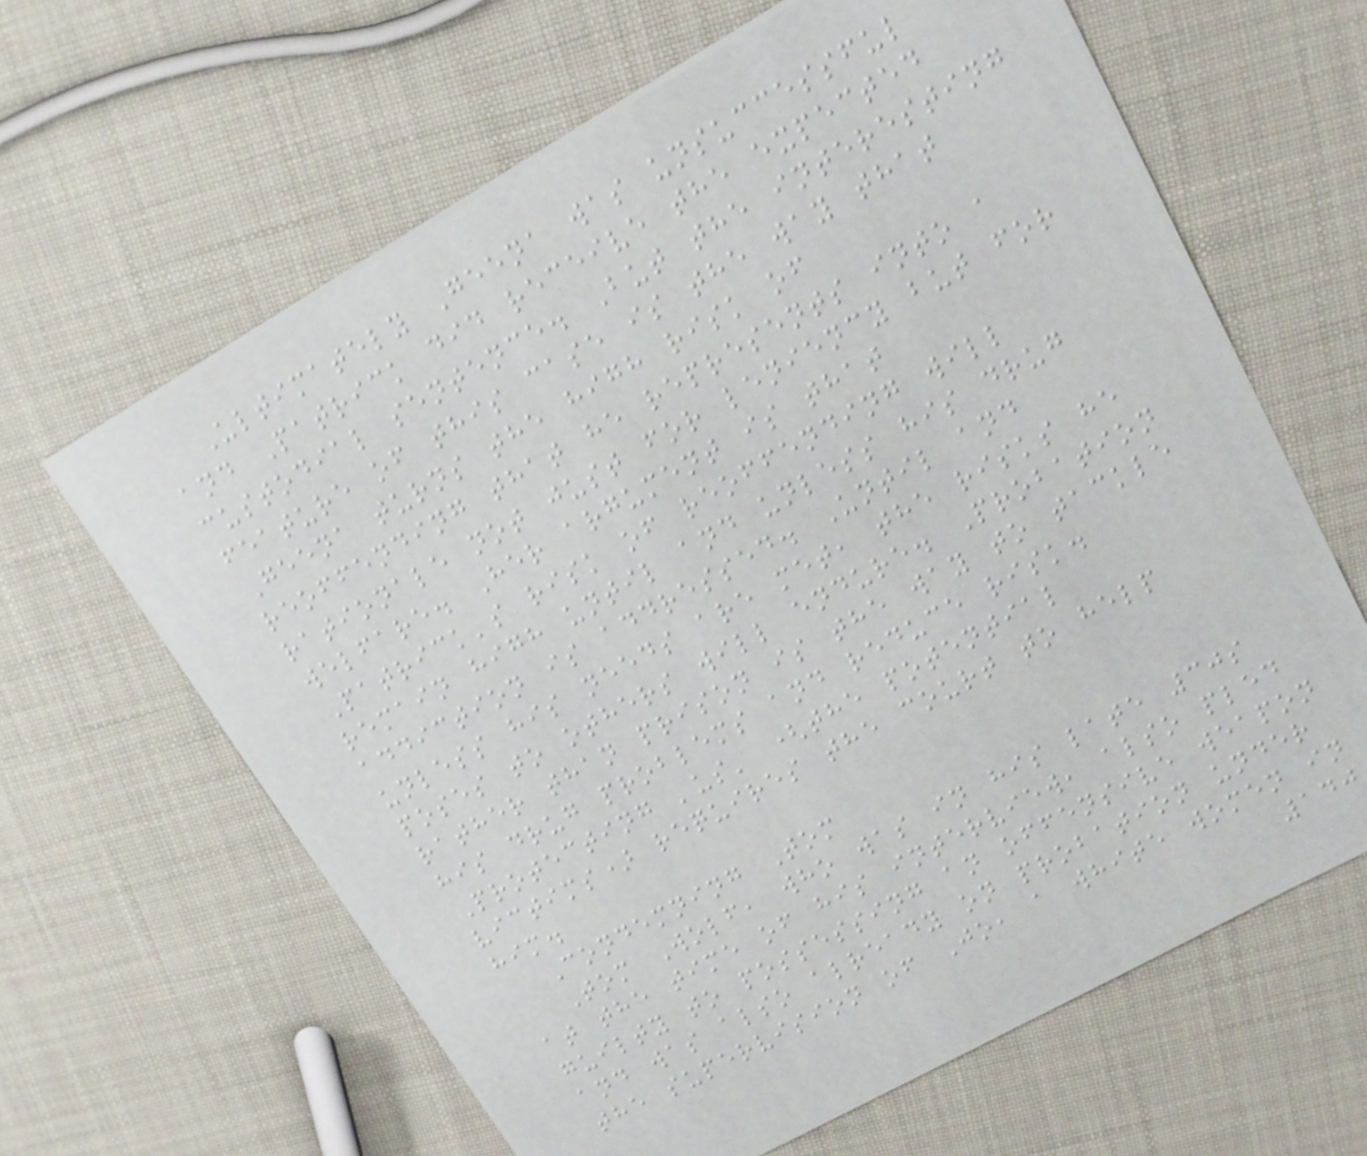Ultimately Geena was unsuccessful
and Patrick did receive the expected
custodial sentence. But the interesting
feature of this case is the way that
Geena turns the high risk of
reoffending that he represents into a
rationale not just for leniency but for
welfare. Her argument is that
Patrick's risk of reoffending will
remain high until and unless his drug
addiction is addressed. Until and
unless his needs are met, the risks he
poses to others will endure. Probation
rather than prison is the way to tackle
his drug problems and reduce risk.
Protecting 'us' (the potential
victims) requires the court to help
him.
Condemning Tom
Tom Wolf, who was in his late 30s
at the time of his interview, also pled
guilty to possessing an offensive weapon
and was also already on probation under
the supervision of Jo, a white women in
140
